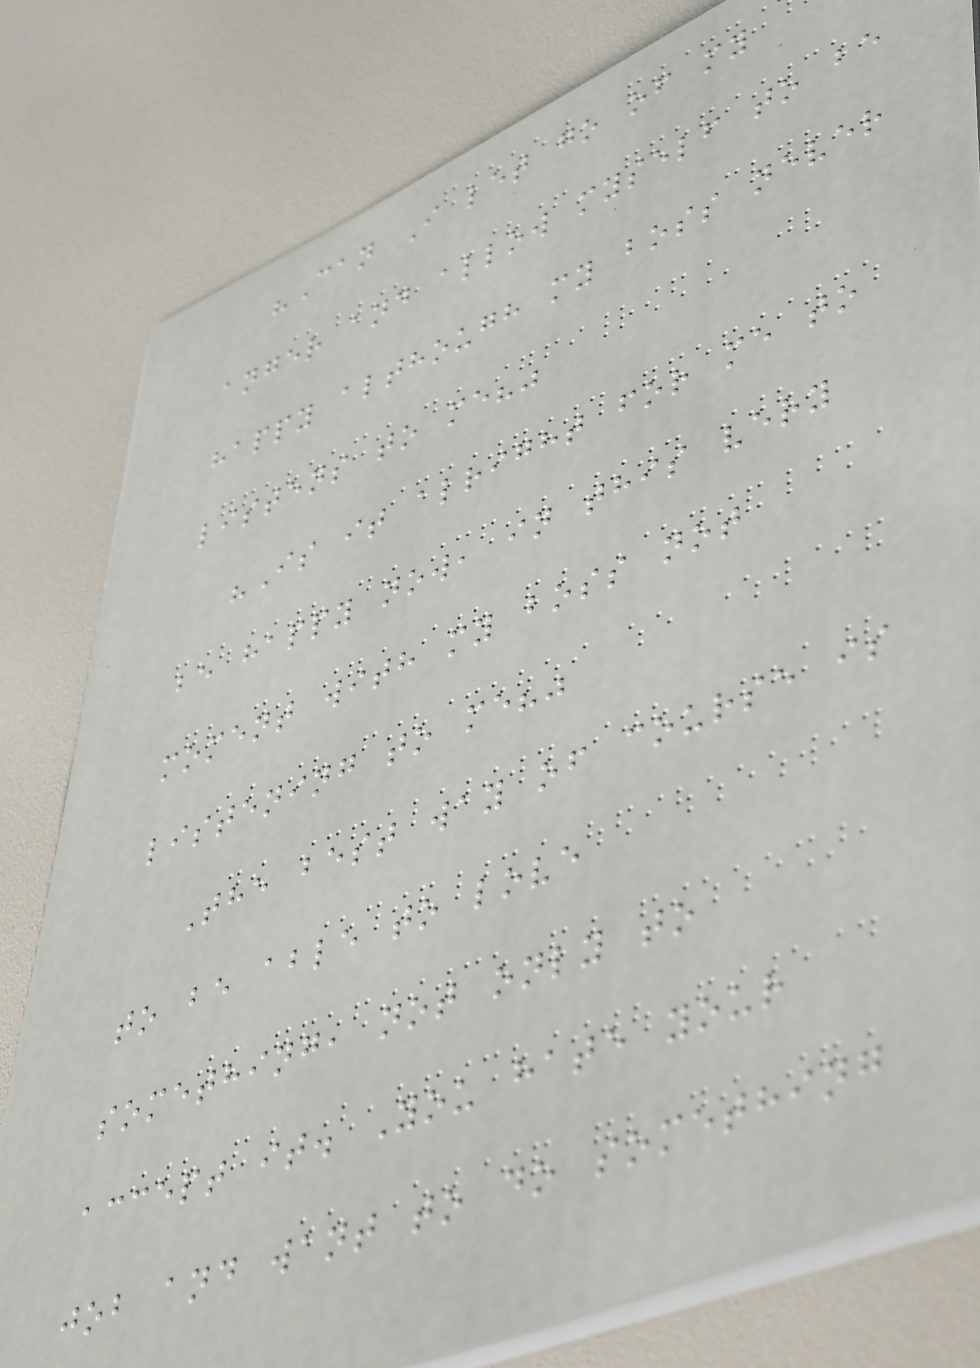"Can I let go of my
anger and allow myself to be
happy although my boss never
listens to me?"
"Is it alright for me to
be happy now, in this very
moment with my boss not
listening to me?"
The best way of course is
to be able to love
something, not only to
accept it. You hate your
job and want to do something
